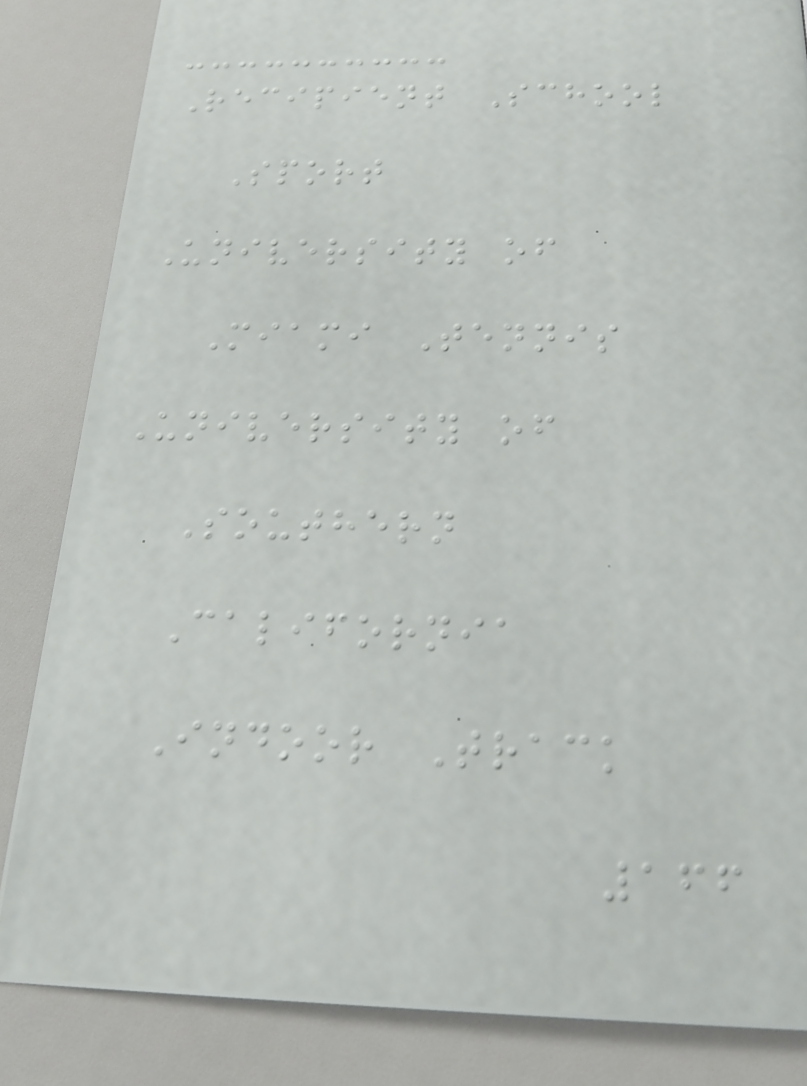Recipient School
Sport
University of
Miami Tennis
University of
Southern
California
Indoor Track
166
